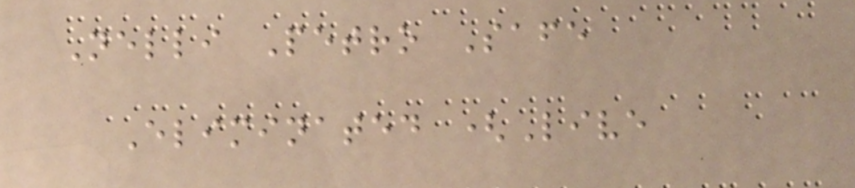Nelli Petro Safe
Eliminated (Live
